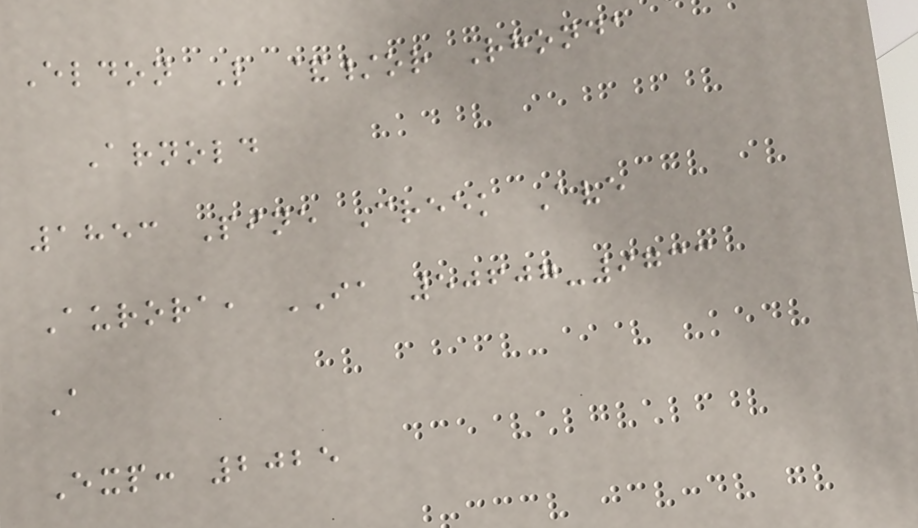Eldon L &/or Rhonda
Arnold
1853 Pine Creek Ave
Aurora, IA 50607-9733
A
Exp: 2025
